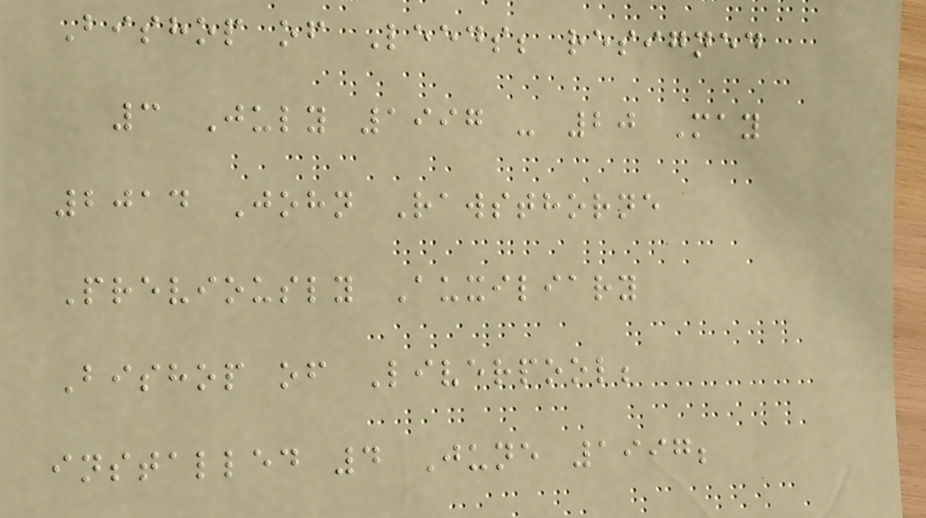Bishop of Leeds; resigned
3 July 1997 - 20 May
2014 John Rawsthorne
Previously Auxiliary
Bishop of Liverpool;
installed 4 June 1997;
